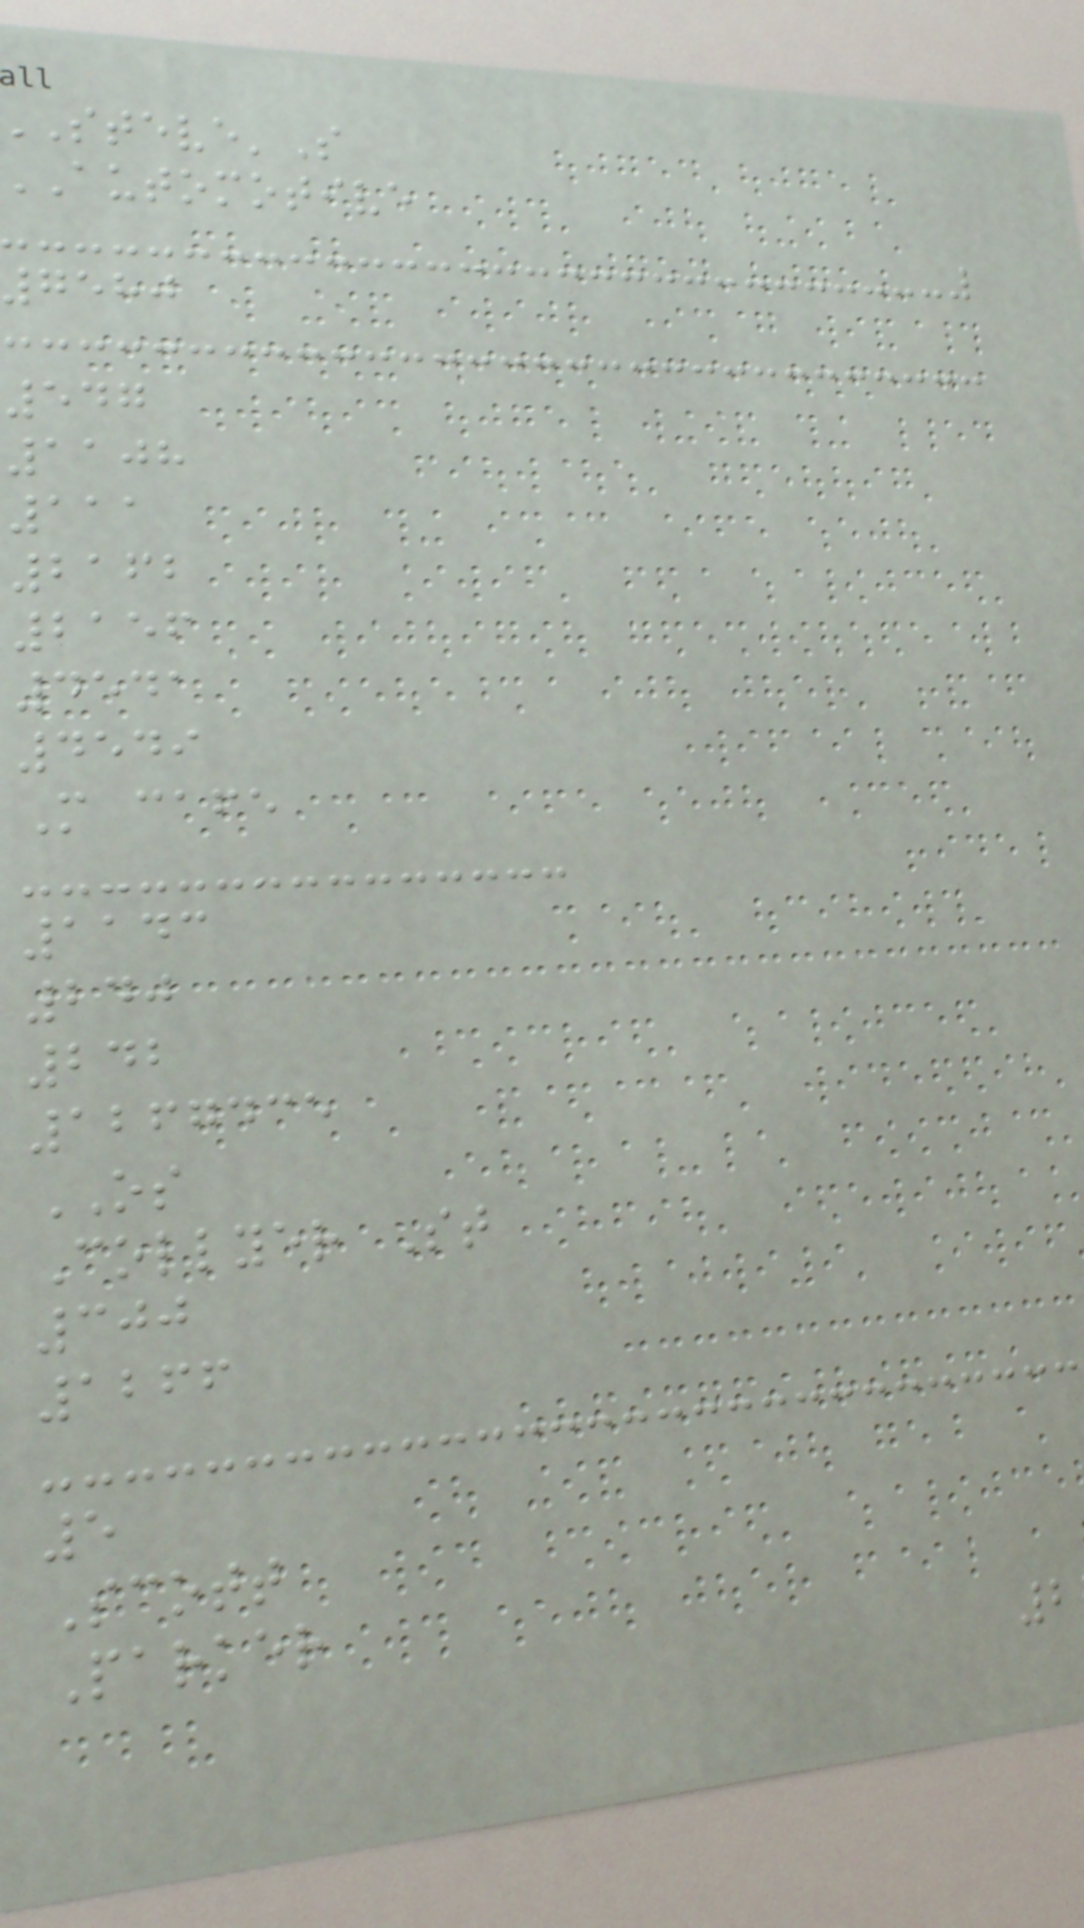automotive
7580
547
1108
111
2162
2156
4541
4549
M cafe
1143
240
242
1267435
OS
Collyer St
300
1266
5
Scott
Parker
